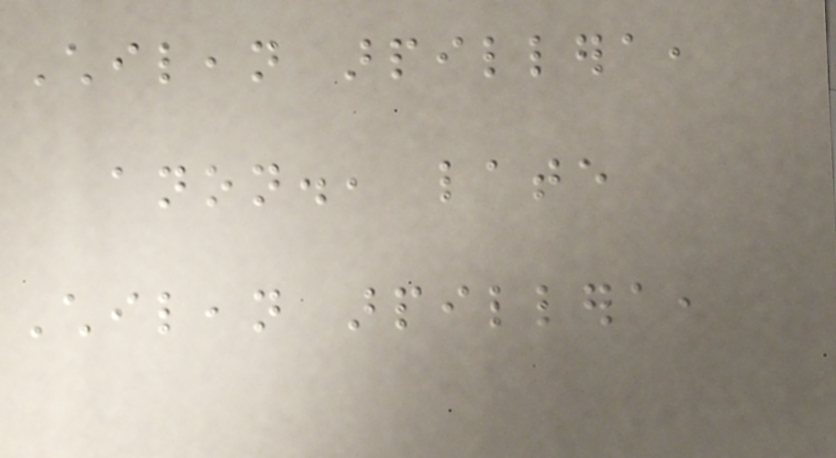Chilean arpillera,
anon., late
Chilean arpillera,
